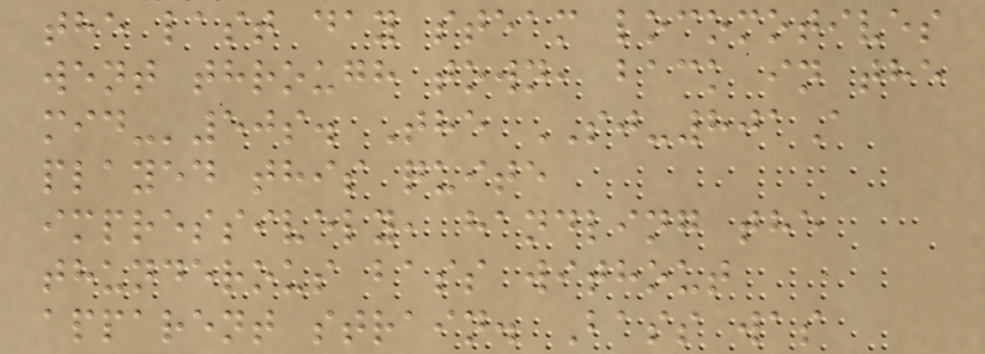the last day steam locomotives
went through town, back in the
mid-'50s. The SJ-801A
played this quite
impressively, handling the
thunderous bass without
apparent strain. Bass was
